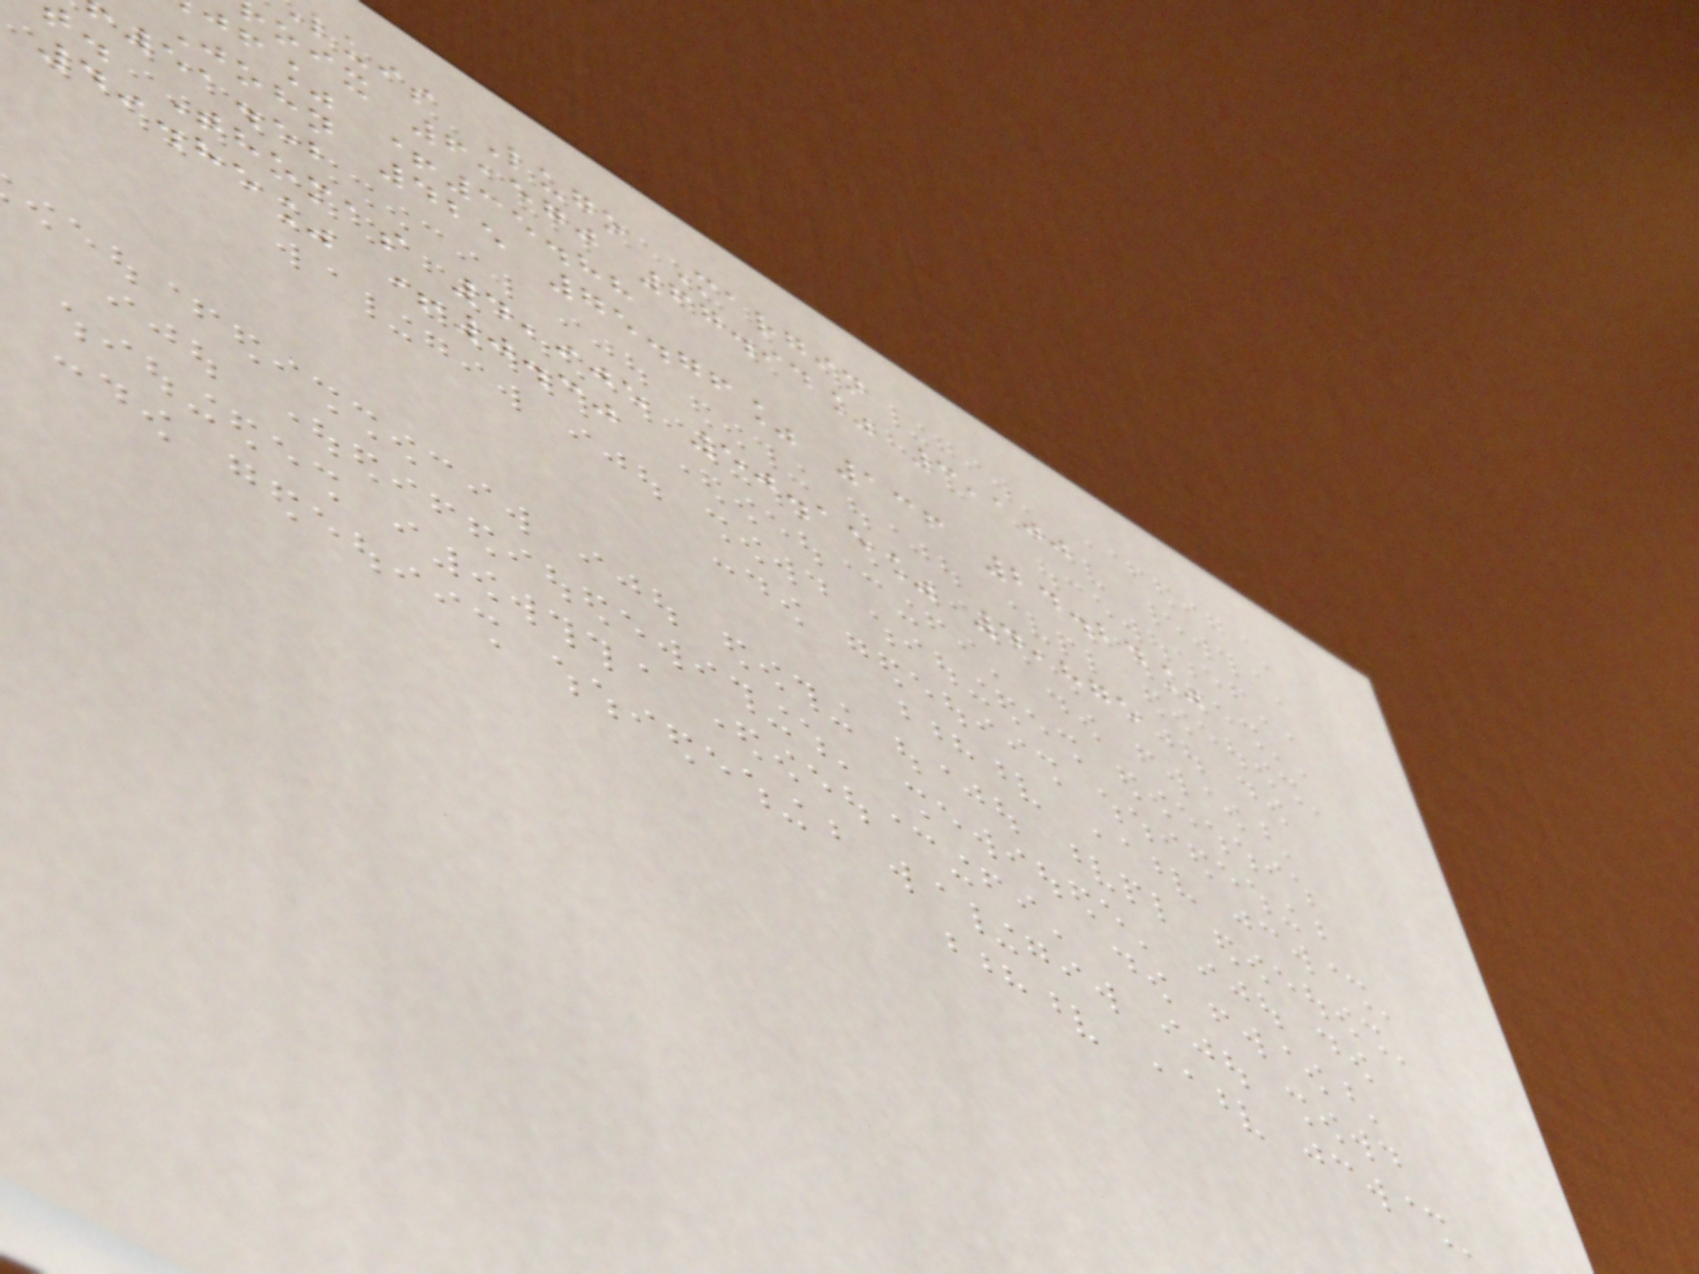luis Lugo Margin
oix 6,570 67.94% 3,100
jf% +35.88
John 425 75.76% 136 24.24%
51.52
. Thomas 4,905 50.15% 4,875
49.85% +0.30
